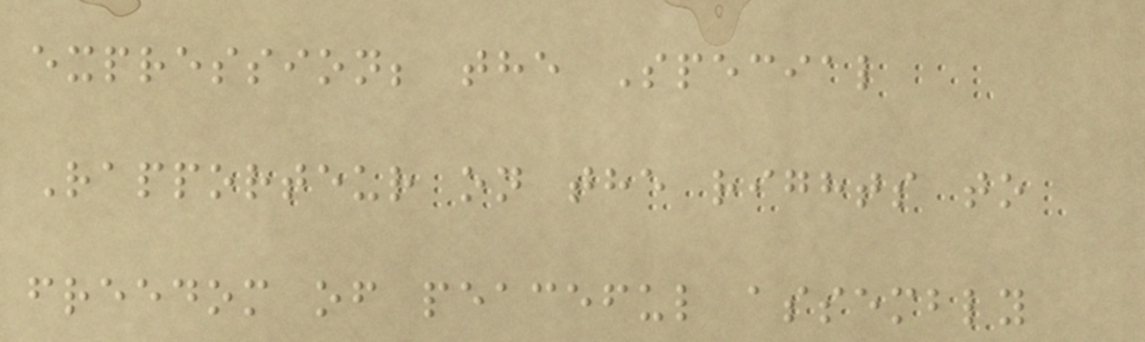expression; the Special
Rapporteur on the rights to
freedom of peaceful assembly
